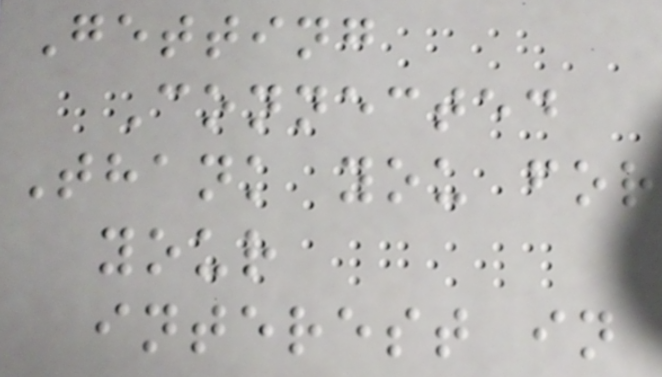Getting
Connected
Thank you for
your
interest in
